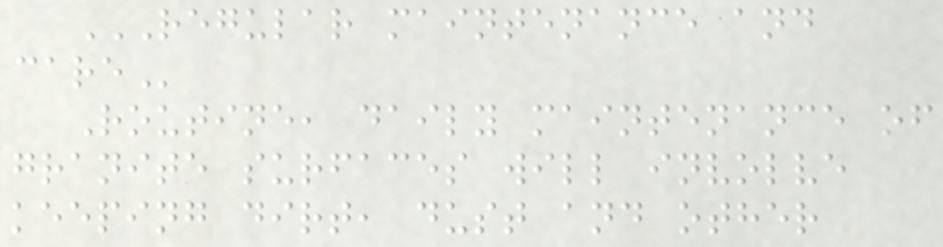REGULAR MAINTENANCE AND
CARE
Routine, daily maintenance of
granite surfaces will involve
keeping dirt, dust and other
